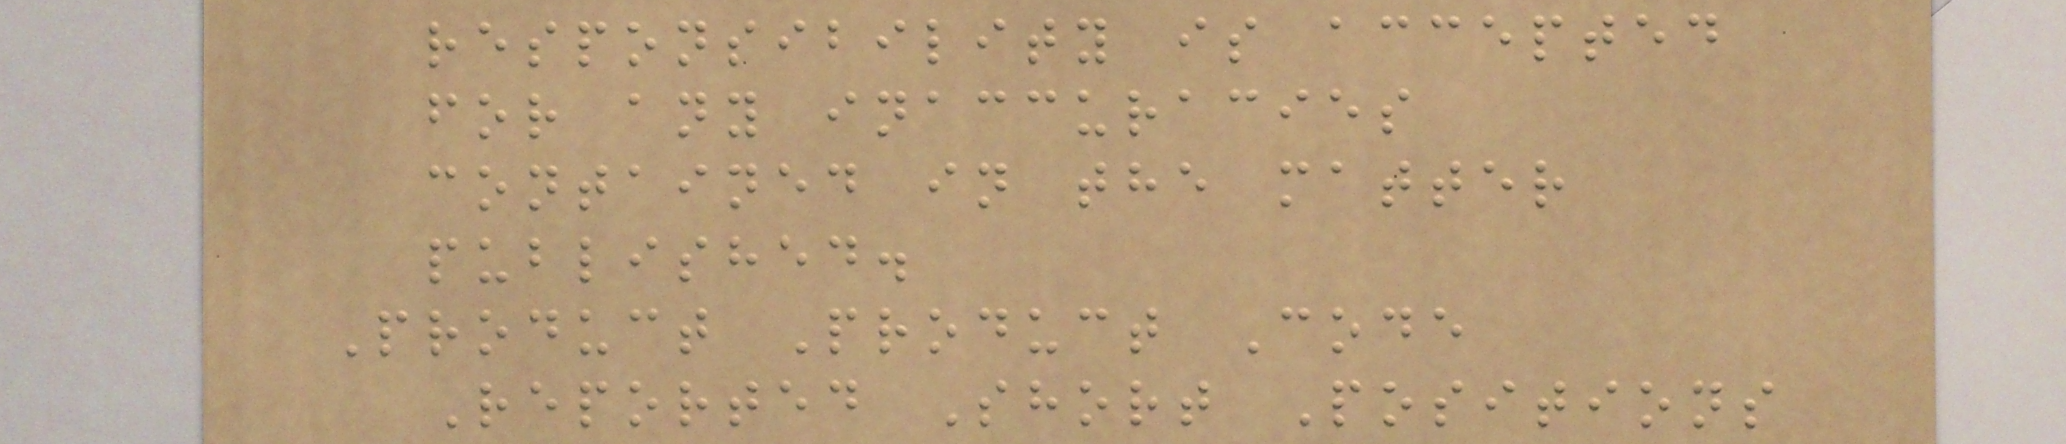responsibility is accepted
for any inaccuracies
contained in the matter
published.
Product Product Code
Reported Short Positions
